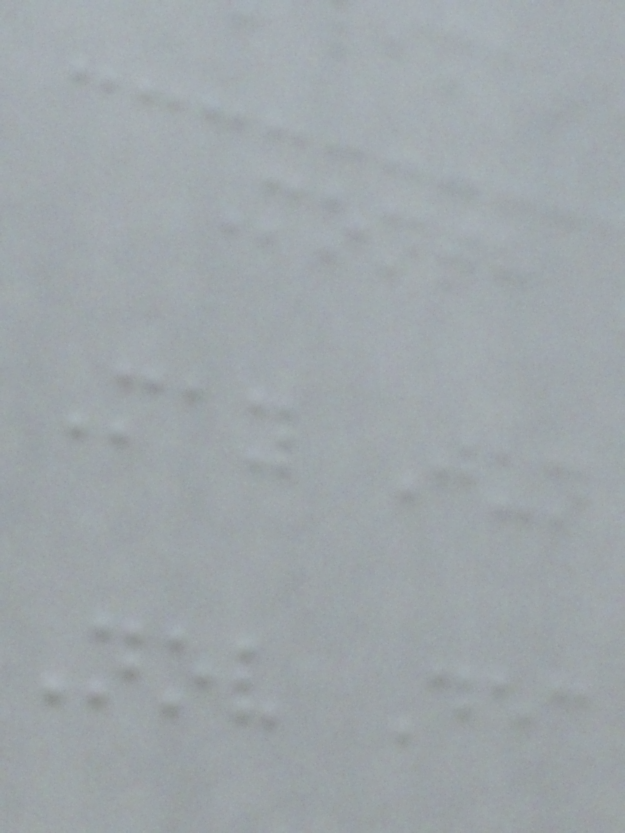May Jun
Nov Dec
